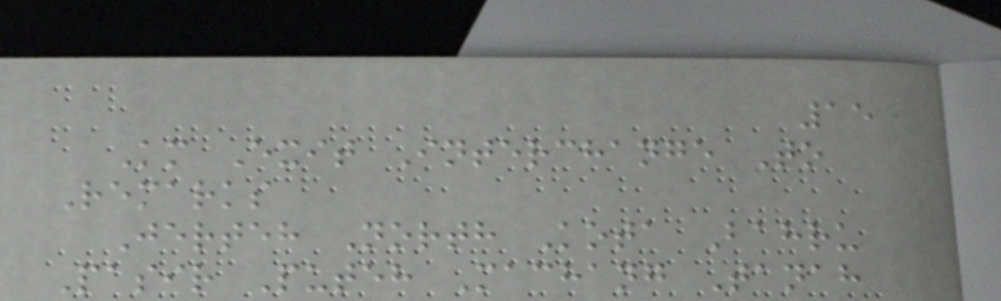15
Km Exit Interchange To
Remarks
Jerteh North Kota Bahru
Pasir Puteh Machang Tanah
